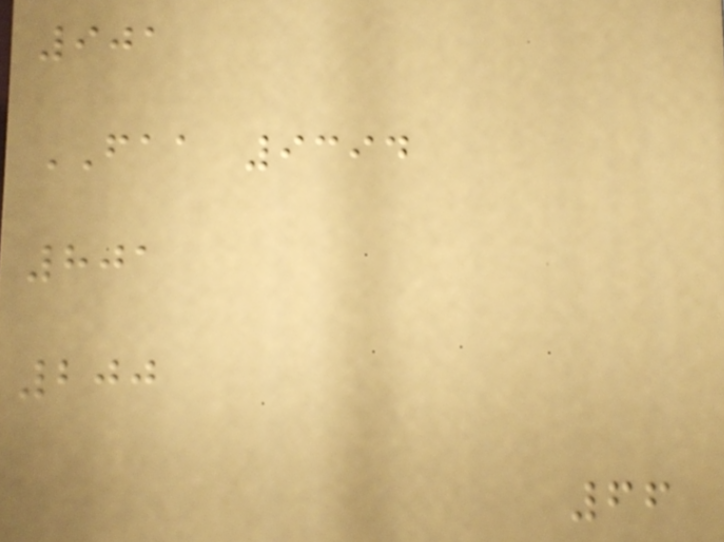901
FAA 9394
801
200
66
